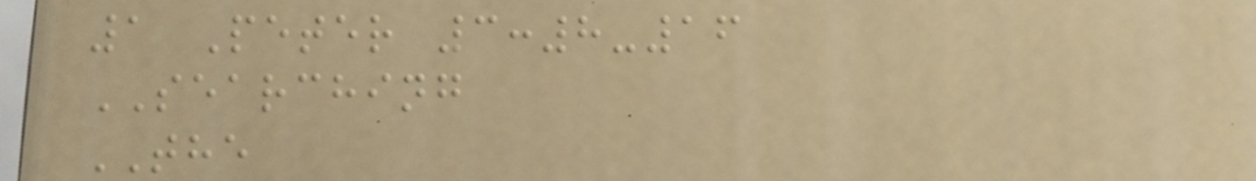1 Peter 3:8-16
SEARCHING
THE
